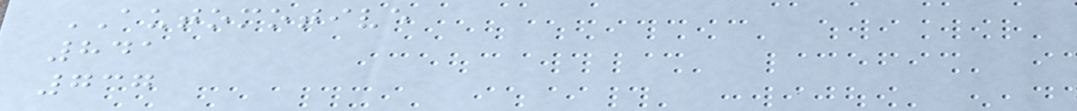AUTOMOTIVE
841
737
